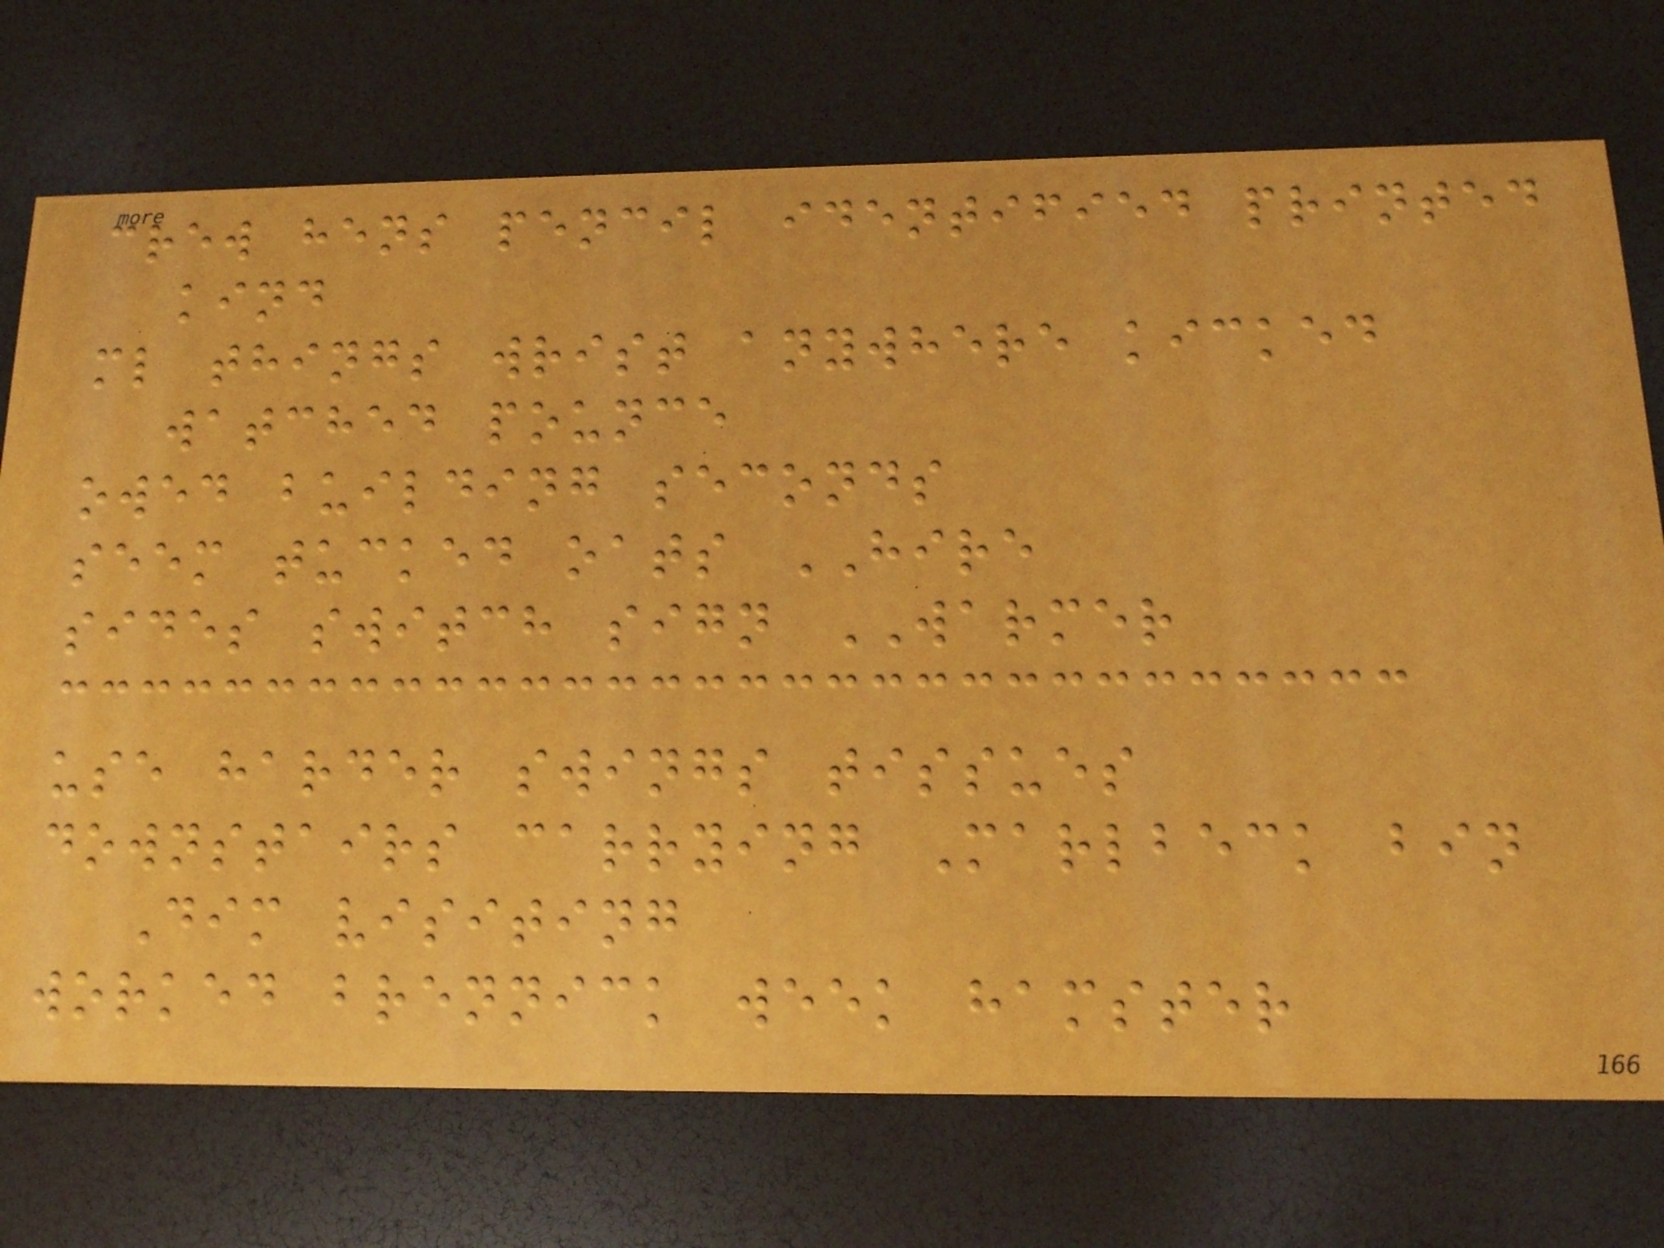crew hens pencil identified printed
kind
ml things wrist anywhere kicked
watched pounce
owed building seconds
seem tucked oats HIRE
sides switch sign WARMER
use harder swings tissues
downstairs carrying Marlbeck bin
Dim visiting
worked brennick week hamster
